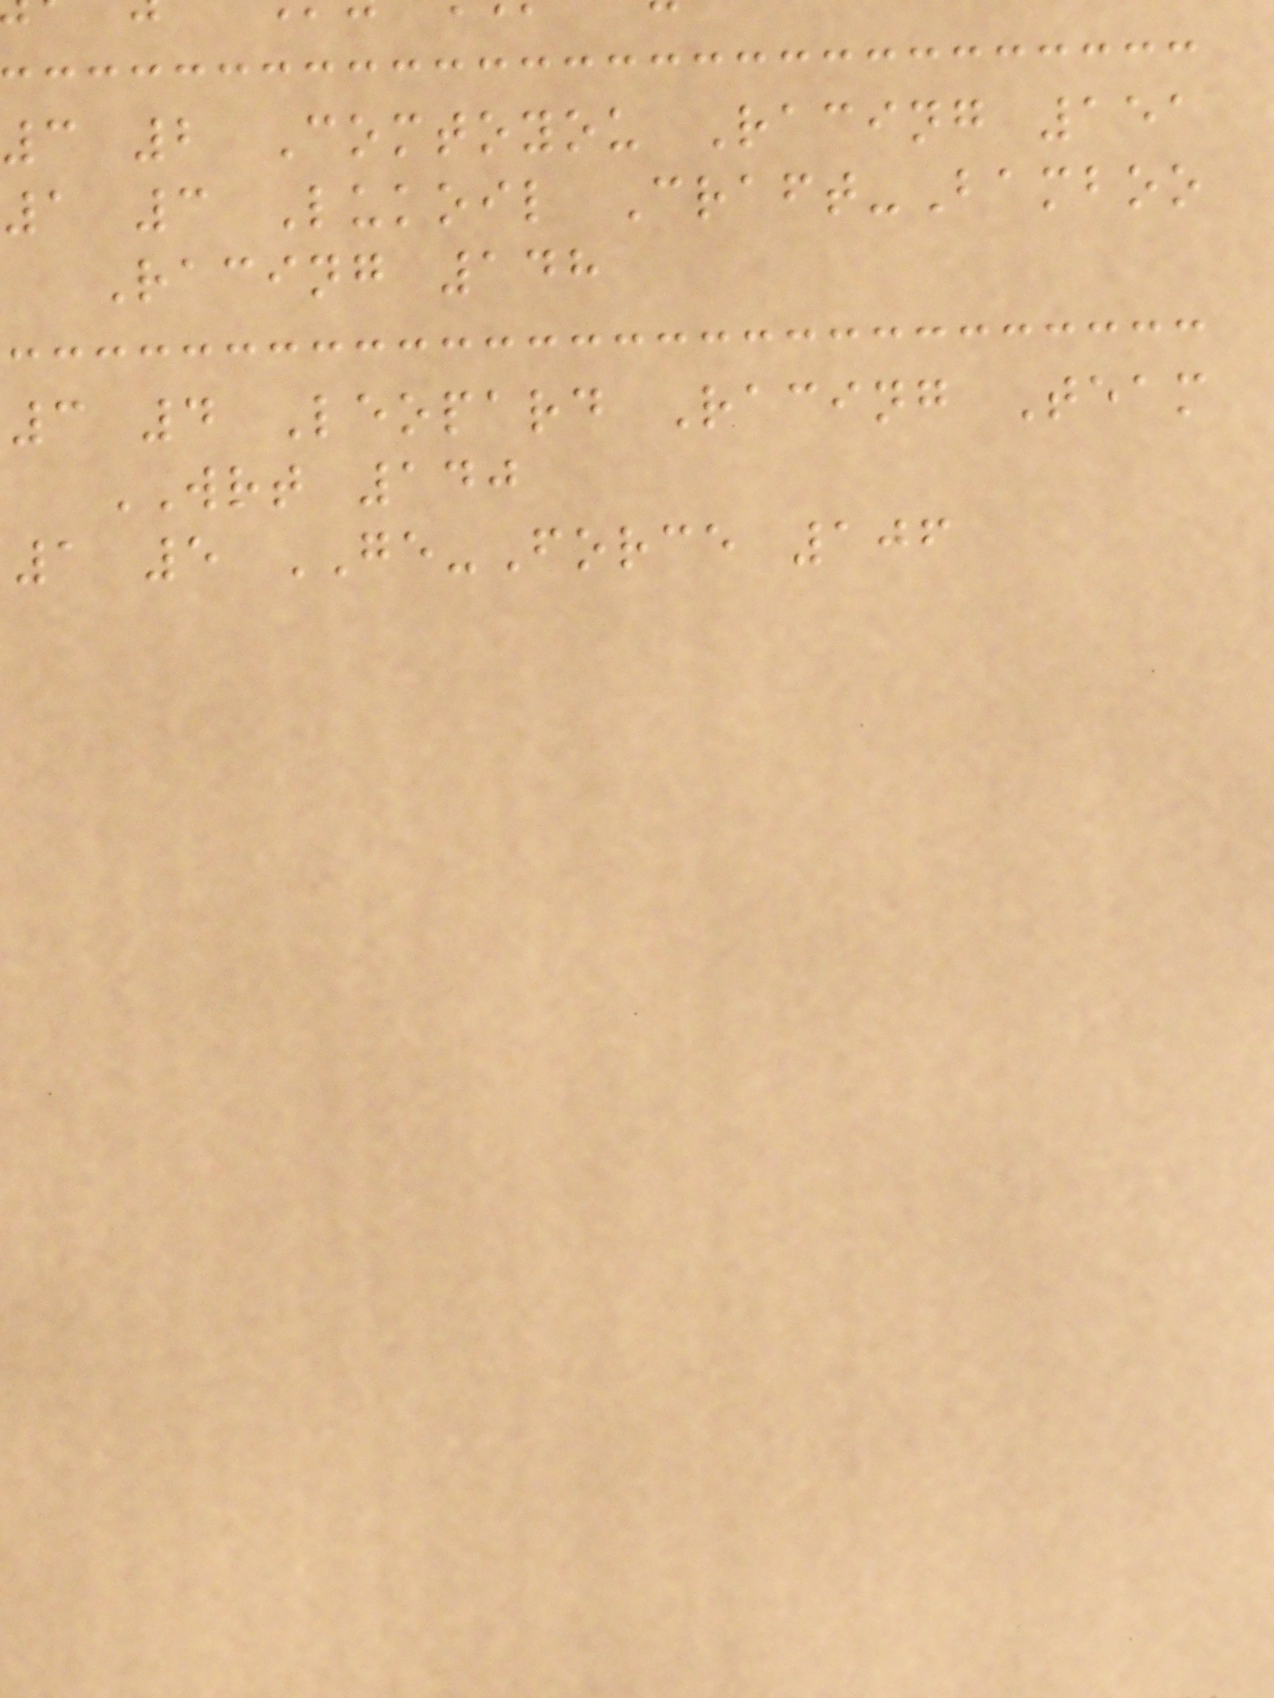3 2 Comtoyou Racing 151
1 3 Lukoil Craft-Bamboo
Racing 148
3 4 Leopard Racing Team
WRT 140
1 5 GE-Force 106
